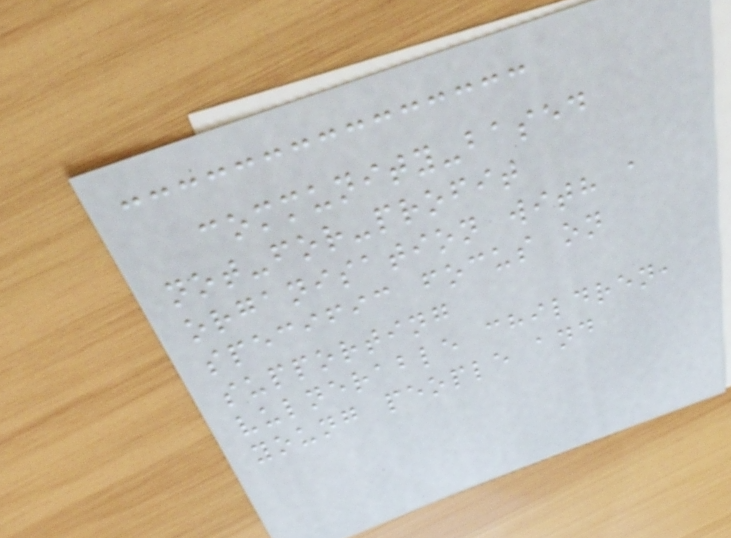community-based
not-for-profit
organisation with a
specific focus on
supporting
vulnerable children,
young people and
